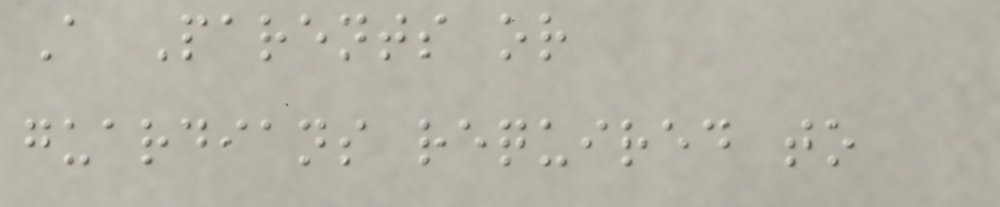A Parents or
guardians required to
